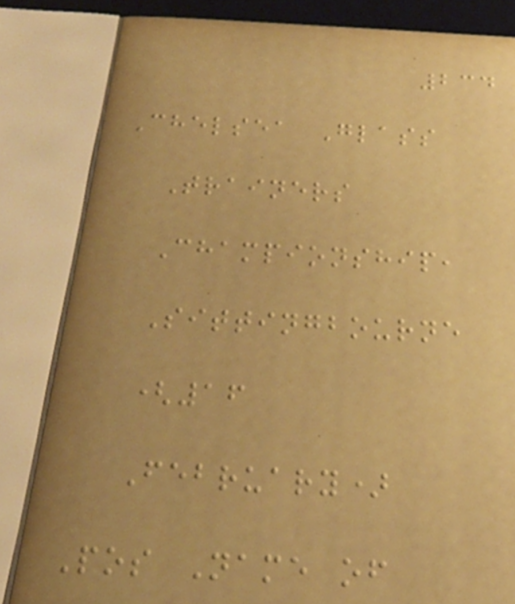234
Chelsea Glass
Trainers
Championship,
Sittingbourne
(16
February)
Pos Name of
